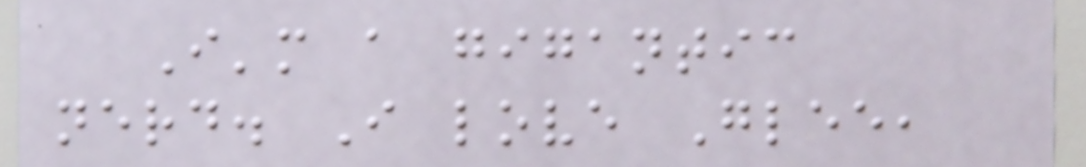I'm a gigantic
nerd. I love Glee,
